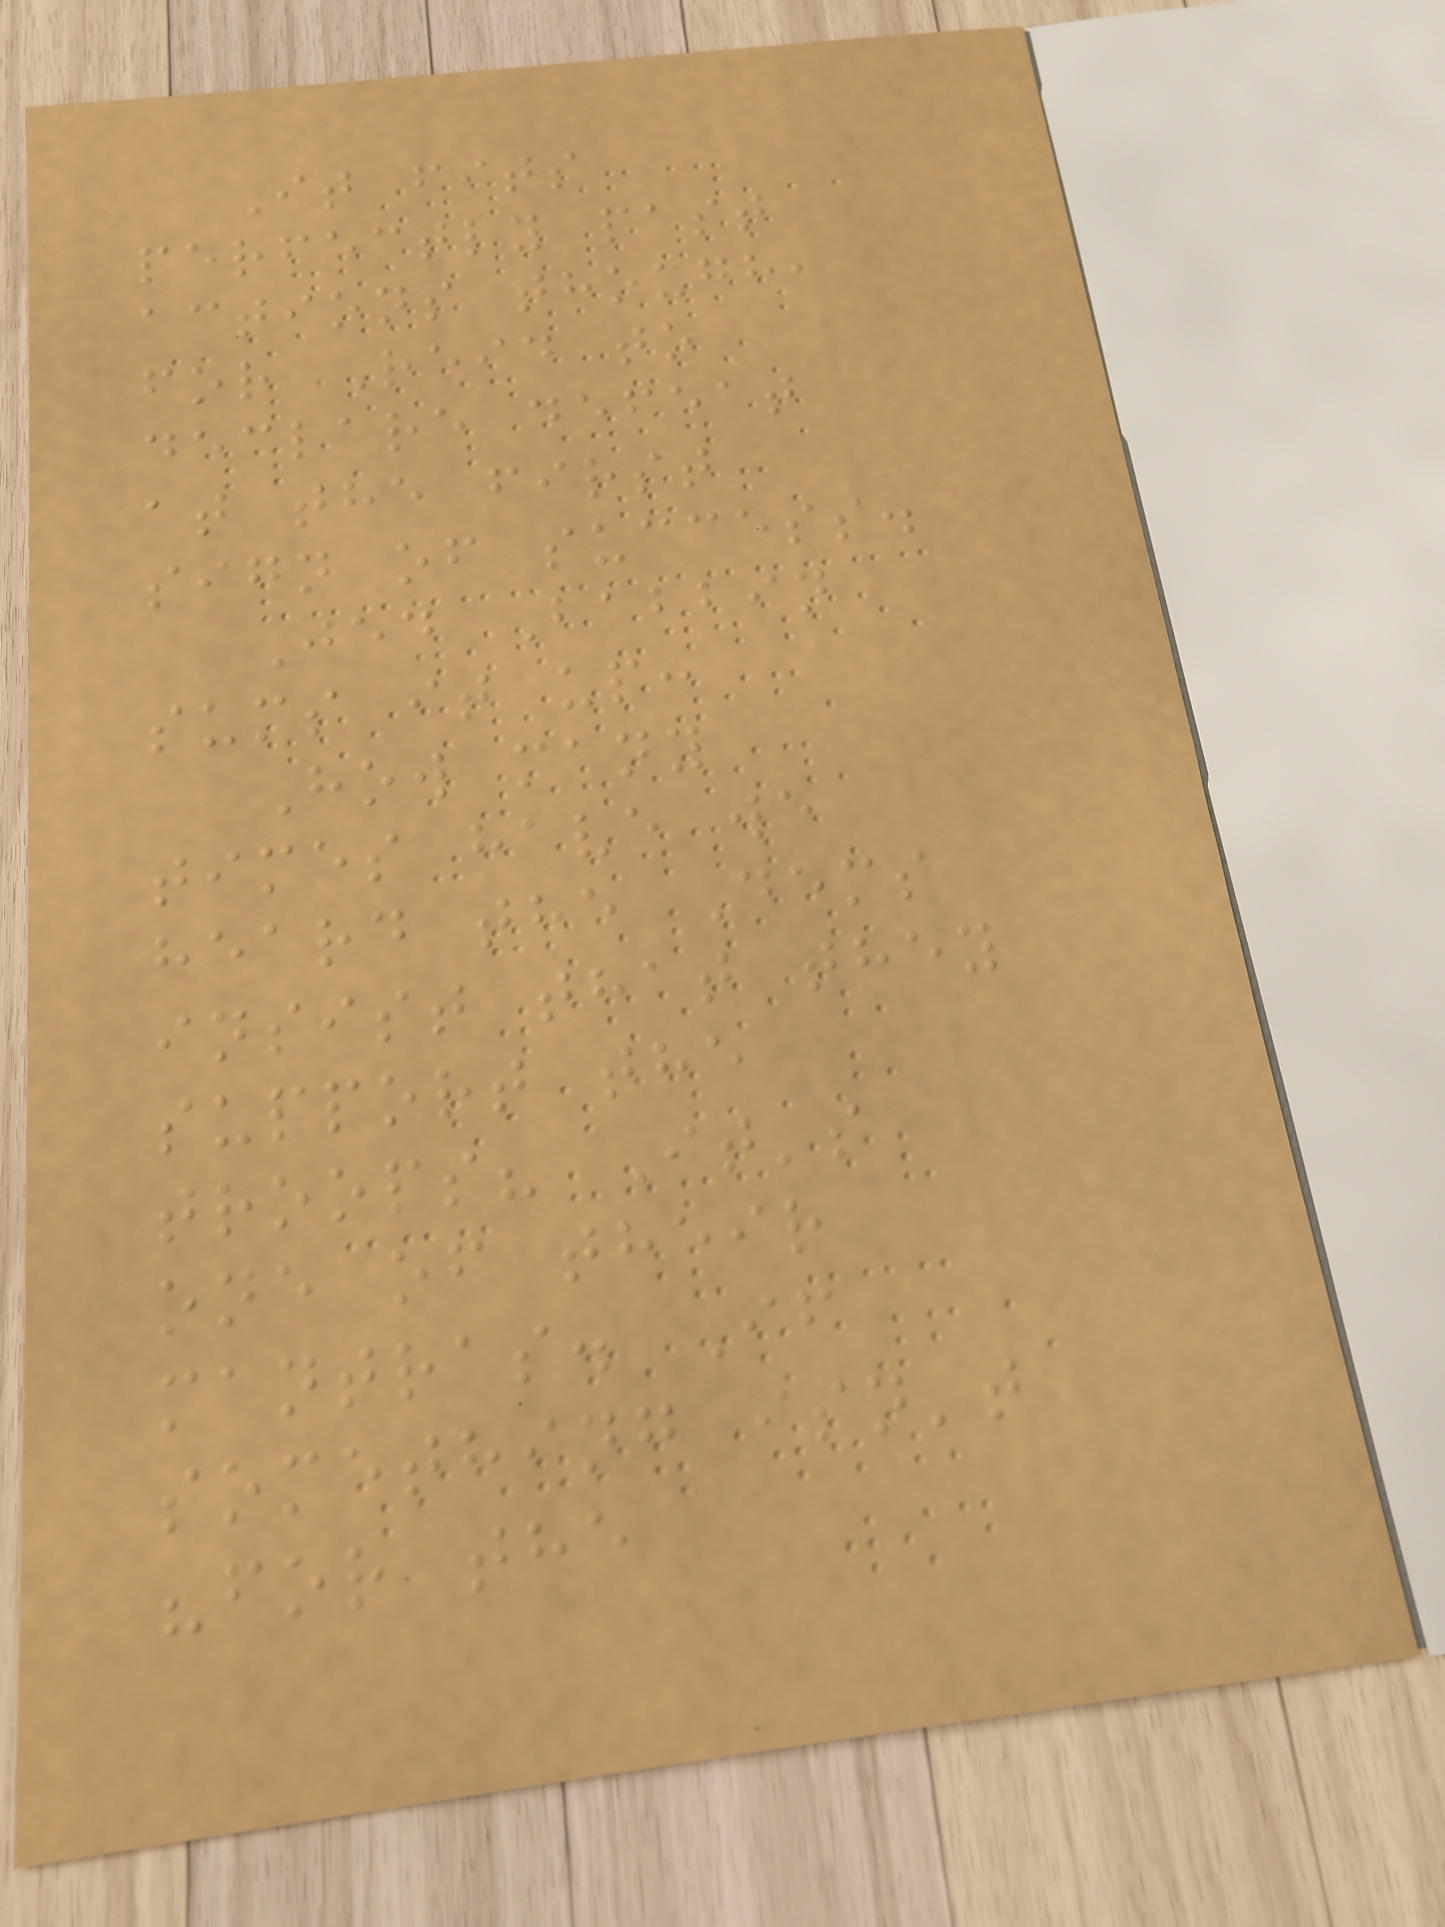It fits
perfectly past
actions though,
for Reid to
declare defeat
at the first
sign of success.
Jed Babbin
sums it up:
How many
times have we
heard the Dems
insist that they
support the
troops? It's
one of their
mantras. If
something isn't
"for the
